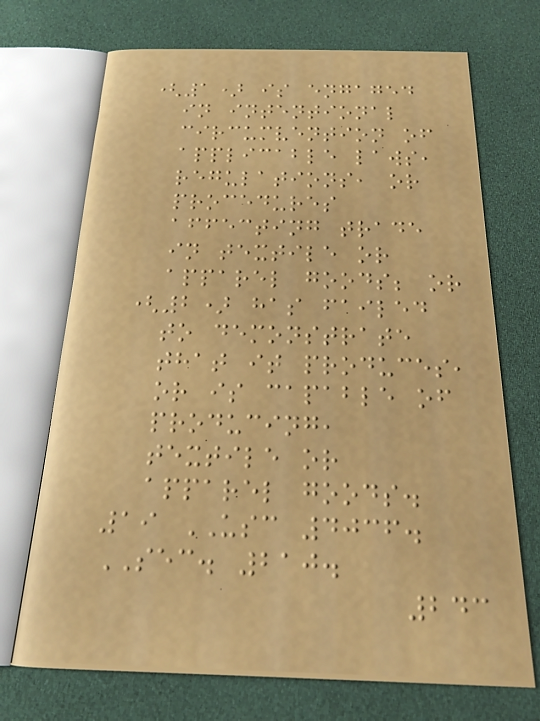(1) is engaged
in intentional
circumvention of
applicable laws,
regulations, or
procedures
affecting trade
in textile or
apparel goods; or
(2) has failed
to demonstrate
that it produces,
or is capable of
producing,
textile or
apparel goods.
19 USC 4036.
SEC. 210.
243
